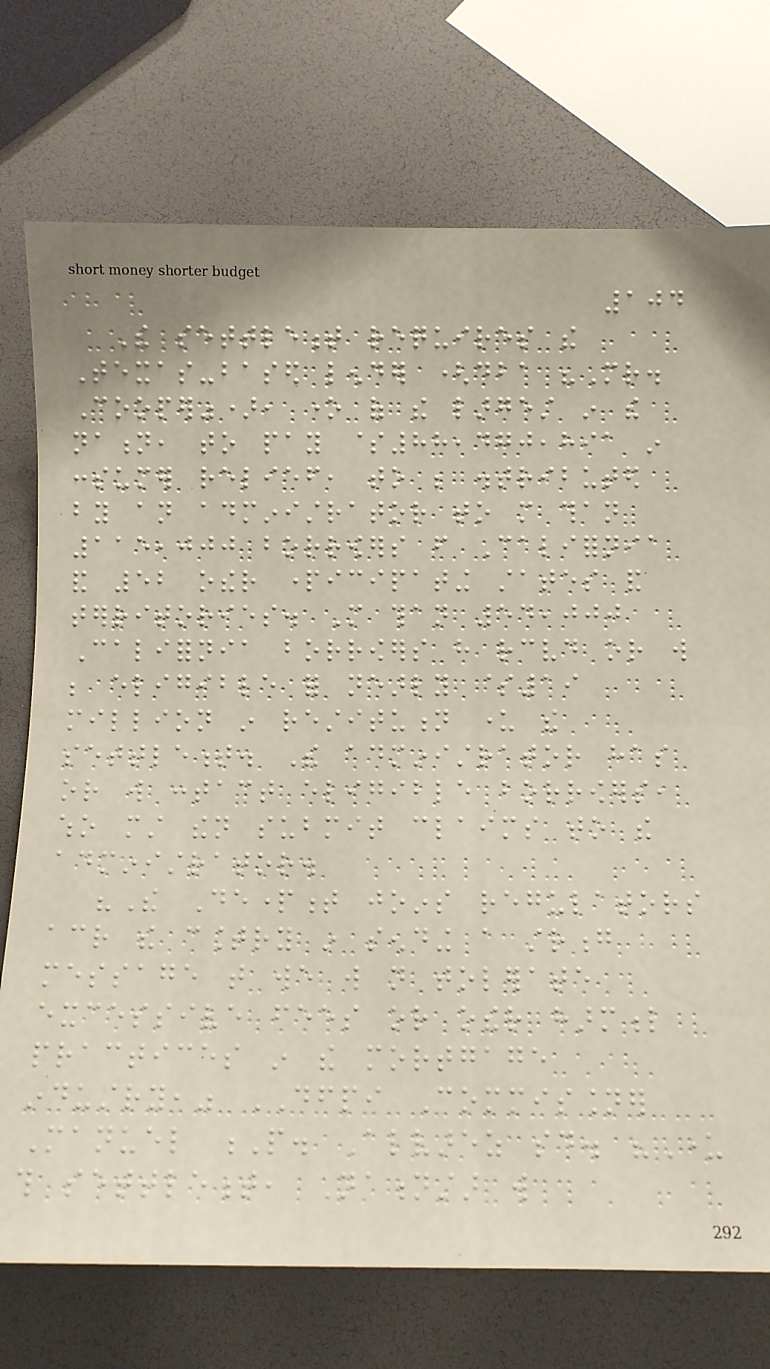104
The settlement requires the
Texas-based lender (dba "Mr.
Cooper"), one of the largest in the
nation, to pay $88,470,891 in
consumer relief, to be distributed
by an administrator to more than
115,000 borrowers from California
and 52 other participating states and
territories. More than 54,000
California borrowers have received or will
be eligible for nearly $19
million in restitution under the
settlement. The administrator has
or will contact eligible borrowers,
who must then submit claims to the
administrator.
"The Department joins regulators
across the country in sending a strong
message that we will not tolerate
excessive fees or other harmful
practices in the mortgage
industry," DFPI Commissioner
Manuel P. Alvarez said. "Under
this settlement, Nationstar will
